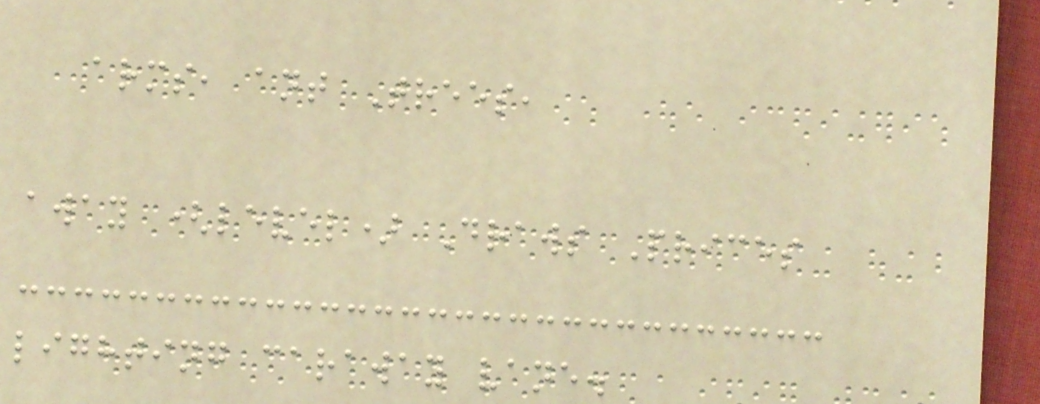arms, ant Trees,
away (level) Draws Prices
lighting caraway vane.
